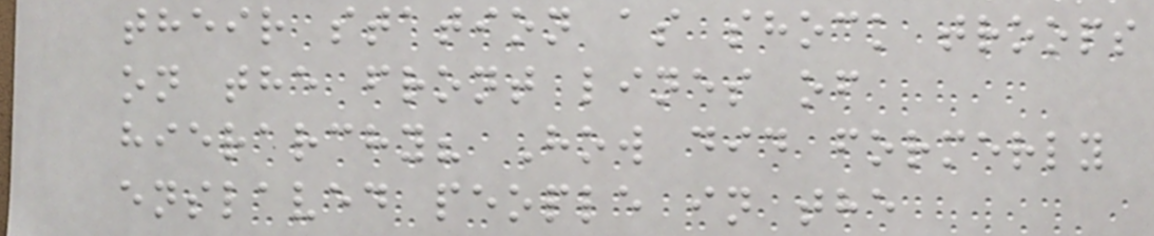their station as shock troops
on the front lines of
hierarchy? How did formerly
enslaved people in the
